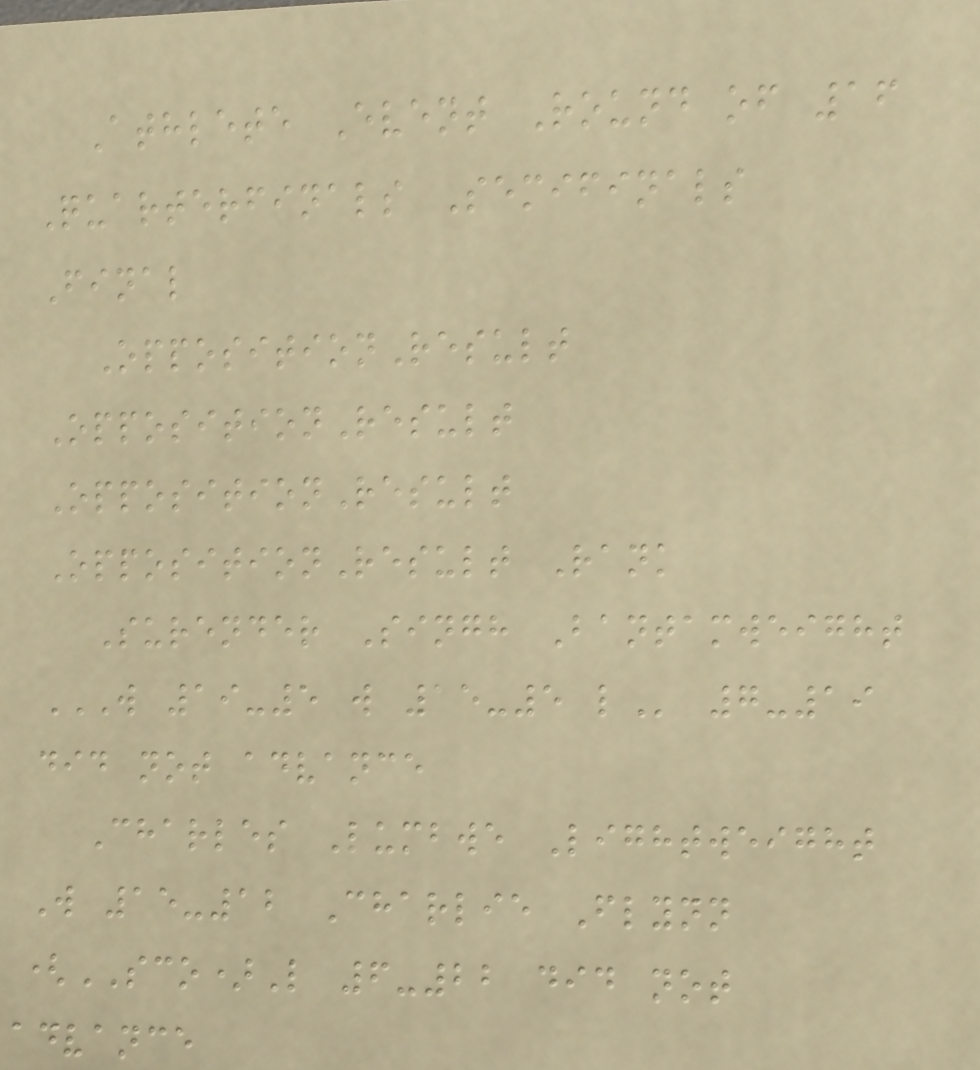Athlete Event Round of 16
Quarterfinals Semifinals
Final
OppositionResult
OppositionResult
OppositionResult
OppositionResult Rank
Surender Singh Bantamweight
W 19-5 W 15-5 L 7-19
did not advance
Charles Lumbwe Lightweight
W 15-12 Charlie Flynn
(SCO)L 6-22 did not
advance
